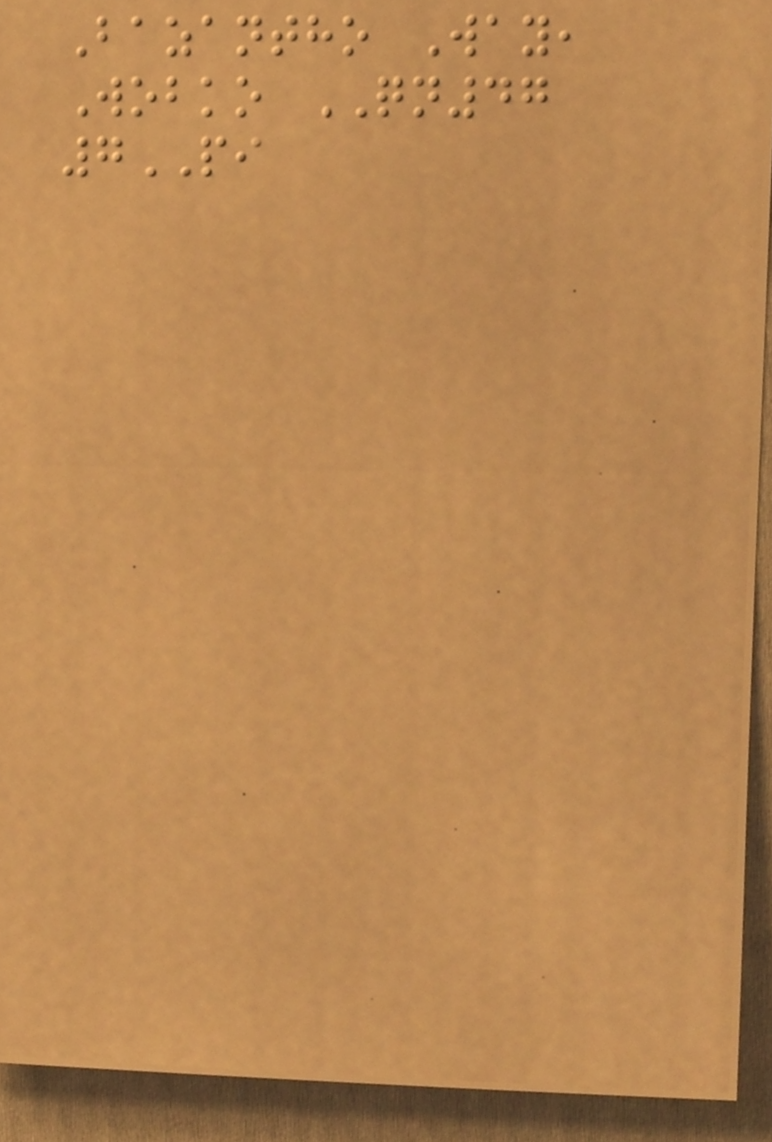Bazantho Way,
Wobko QN47
7PI
